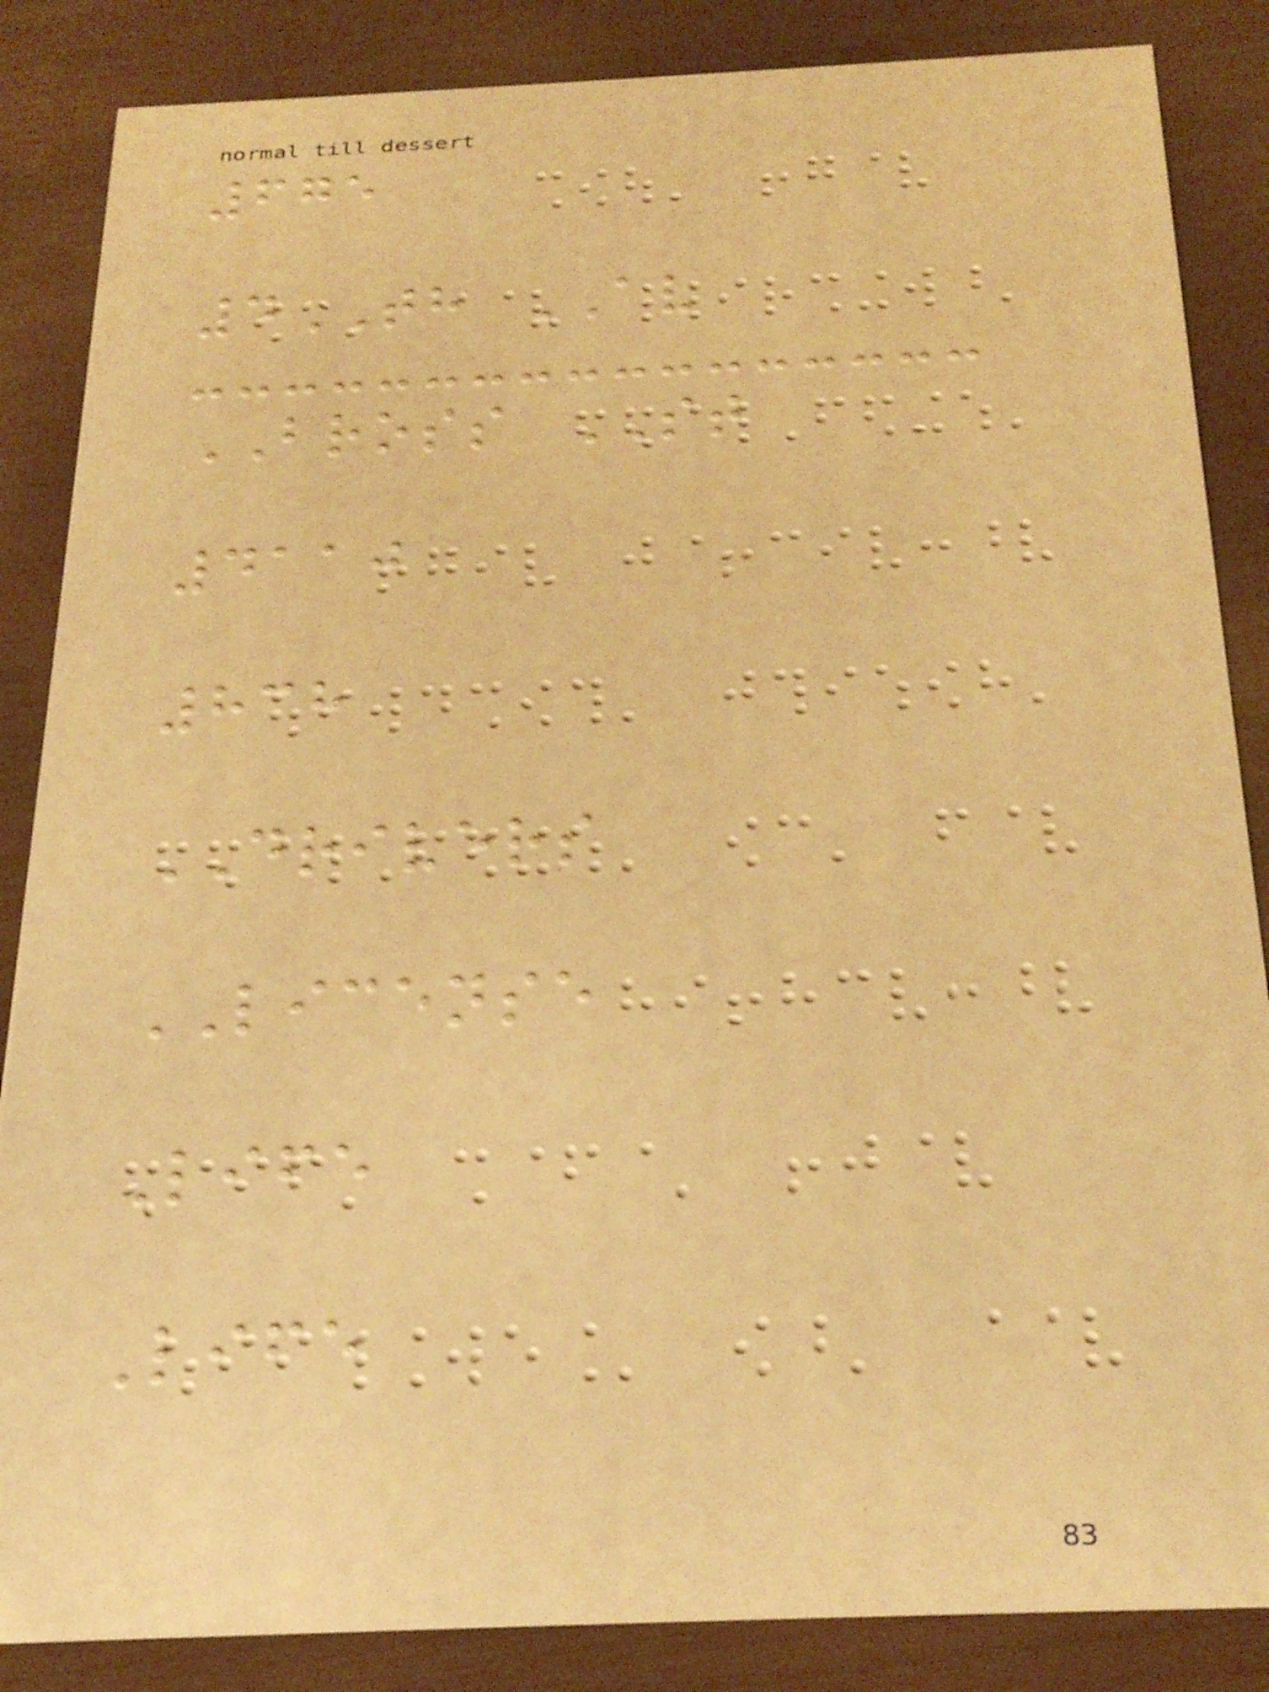675
4TH AV
BROSS ST
4110
838
DRIVERS
LICENSE
Life
Life
